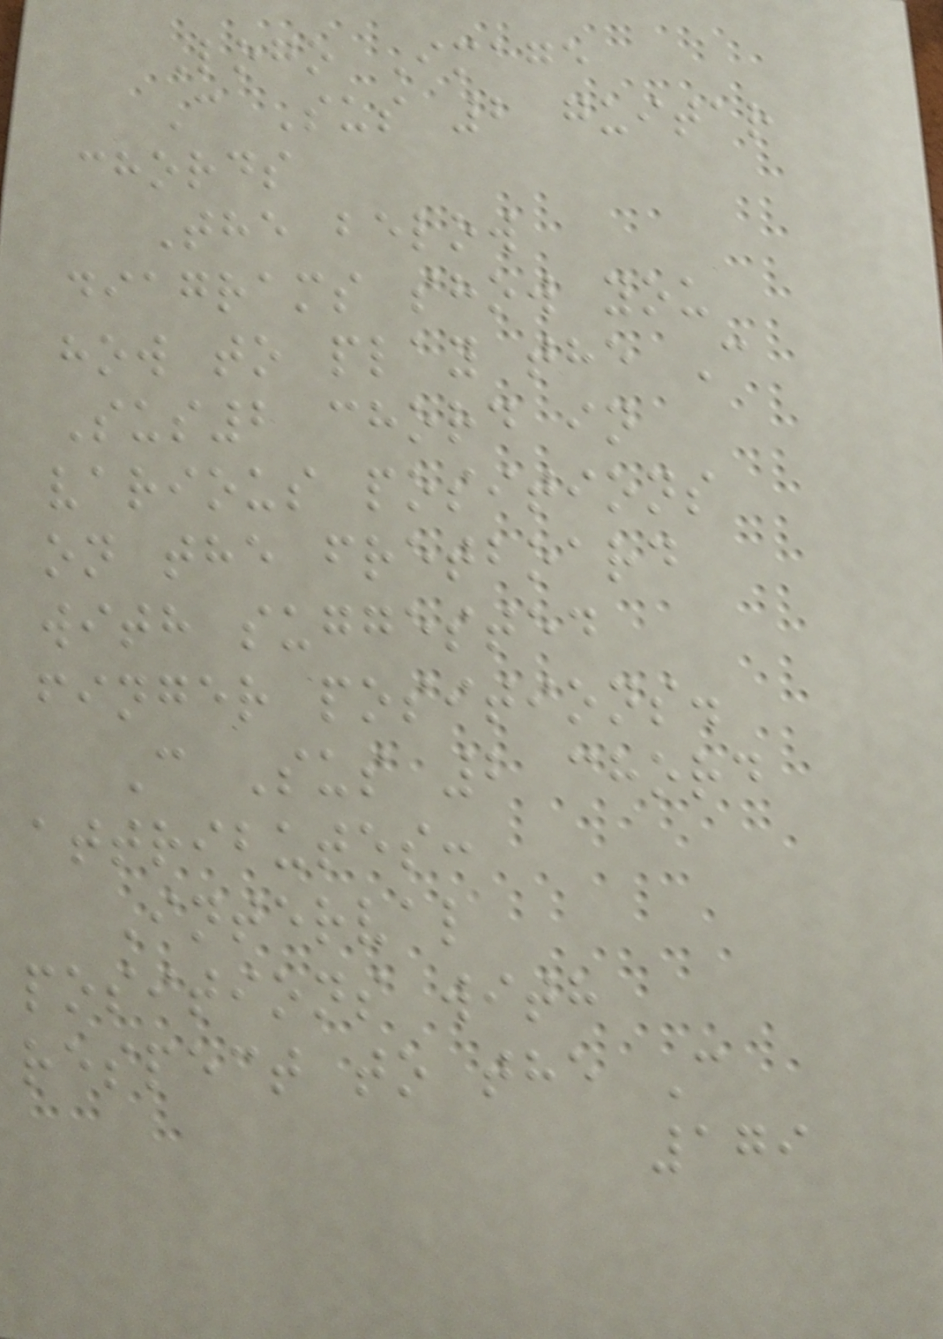Logo Image
C Sus 2 guitar
chords
The below
diagrams show you
how to play the C
Sus2 chord in
various positions
on the fretboard
with suggested
finger positions.
C Sus 2 chord
attributes:
Interval
positions with
respect to the C
179
